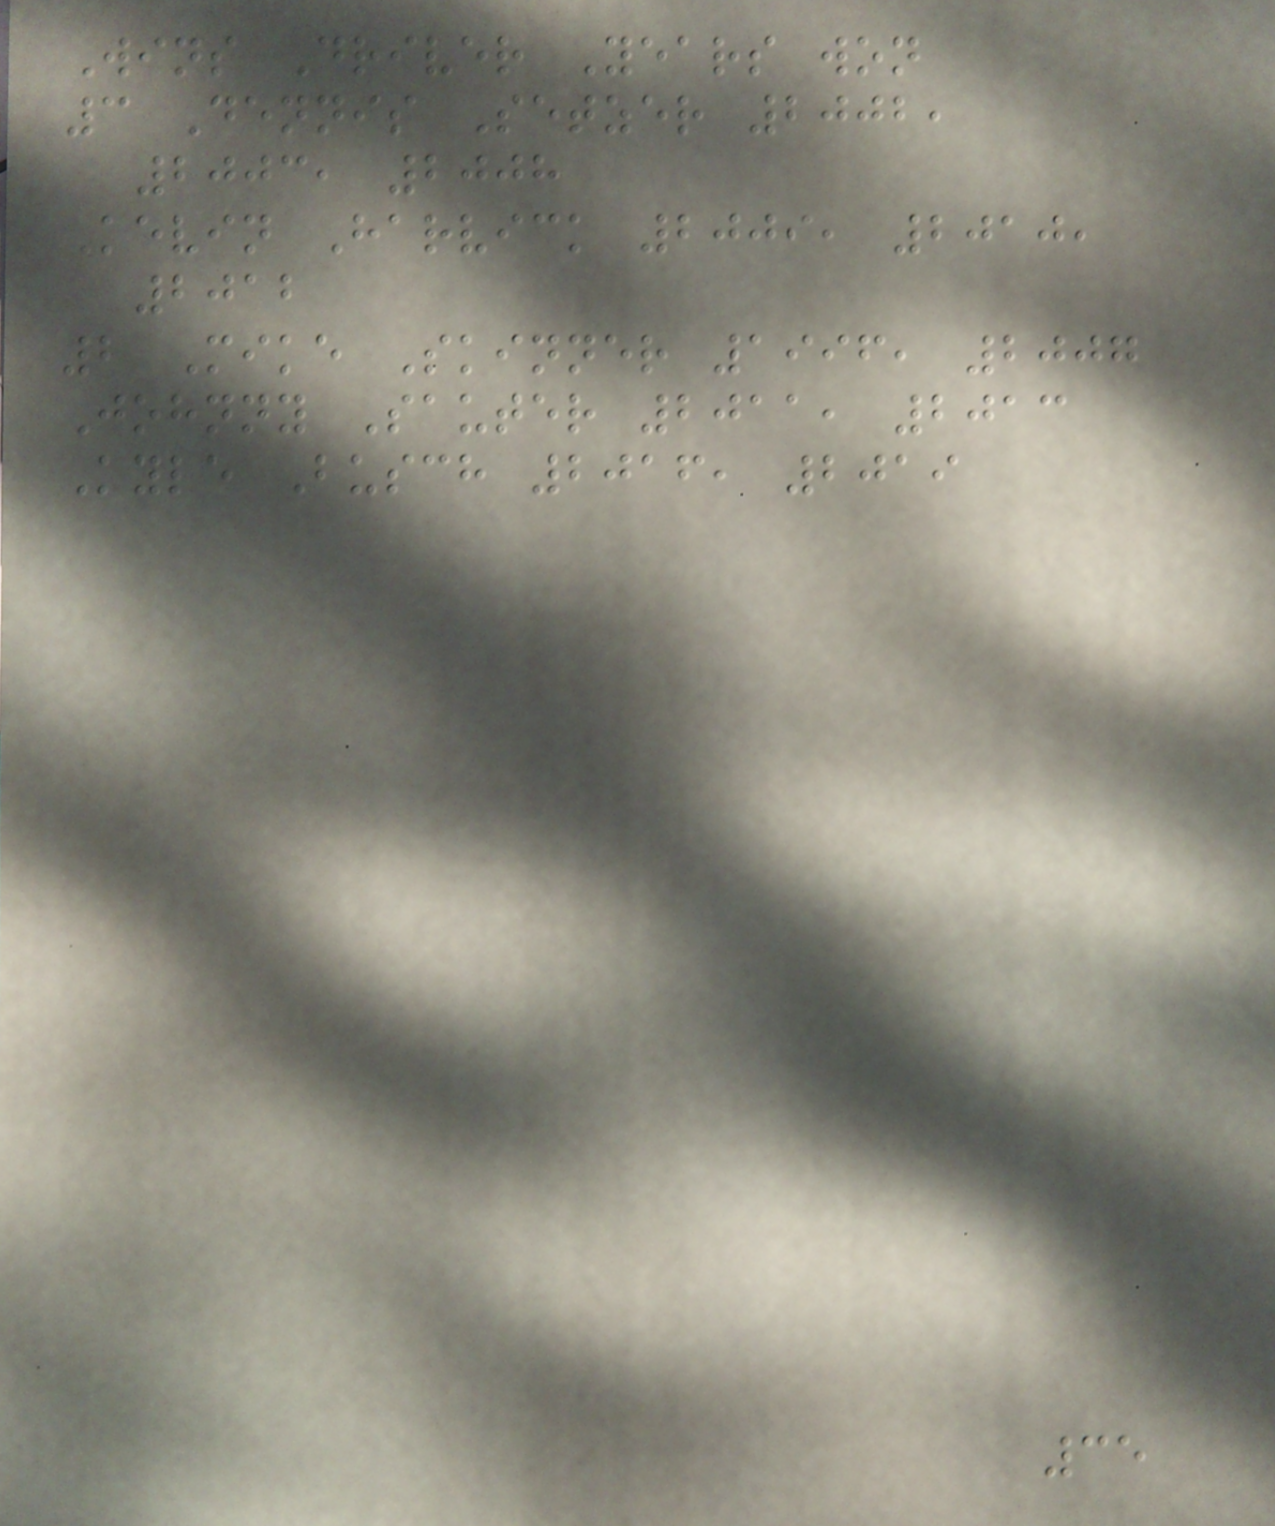Wins Driver Years won
3 Dennis Setzer 2002,
2003, 2008
Kevin Harvick 2009, 2010,
2012
2 Mike Skinner 1996, 2007
Johnny Sauter 2011, 2013
Kyle Busch 2016, 2019
35
